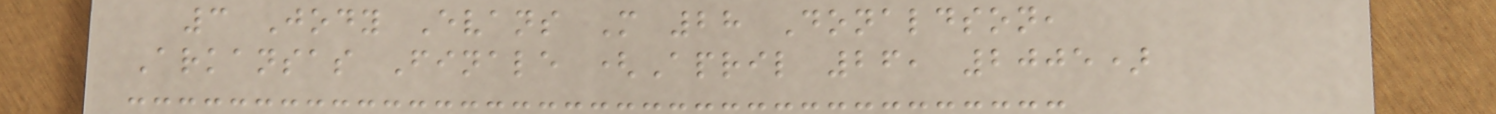3 Jody Evans M 28 Donaldson,
Arkansas Finale (April 26, 2005)
